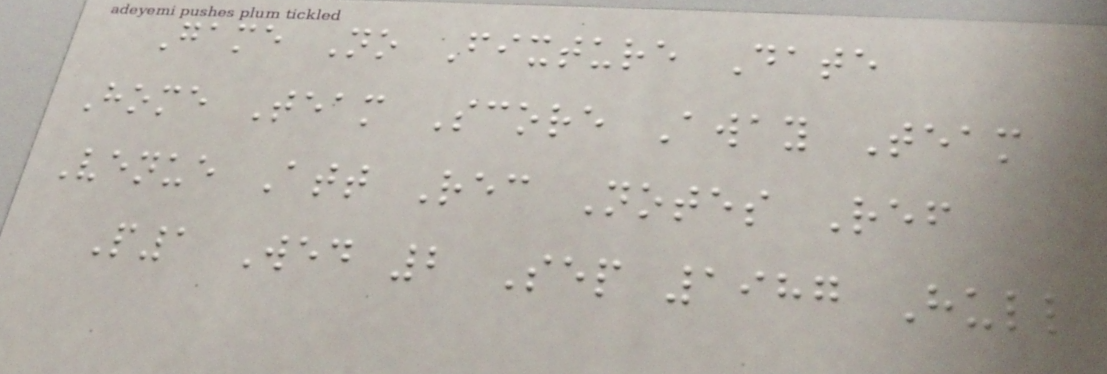Game No Fixture Date
Home Team Score Away Team
Venue Att Rec Notes Ref
P1 Wed 2 Sep 1987 Hull
